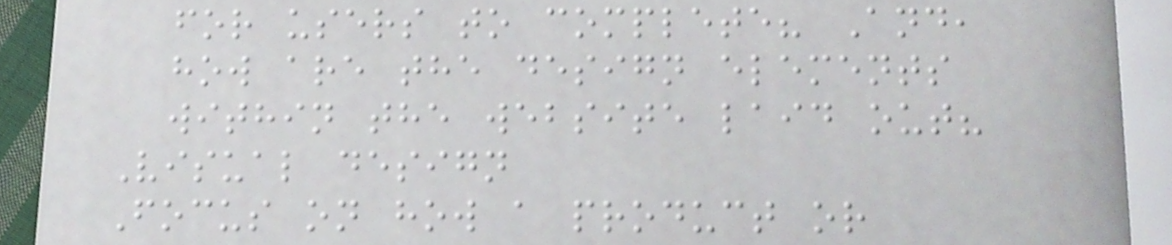for users to complete? And,
how are the design elements
within the website laid out?
Visual design
Focus on how a product or
